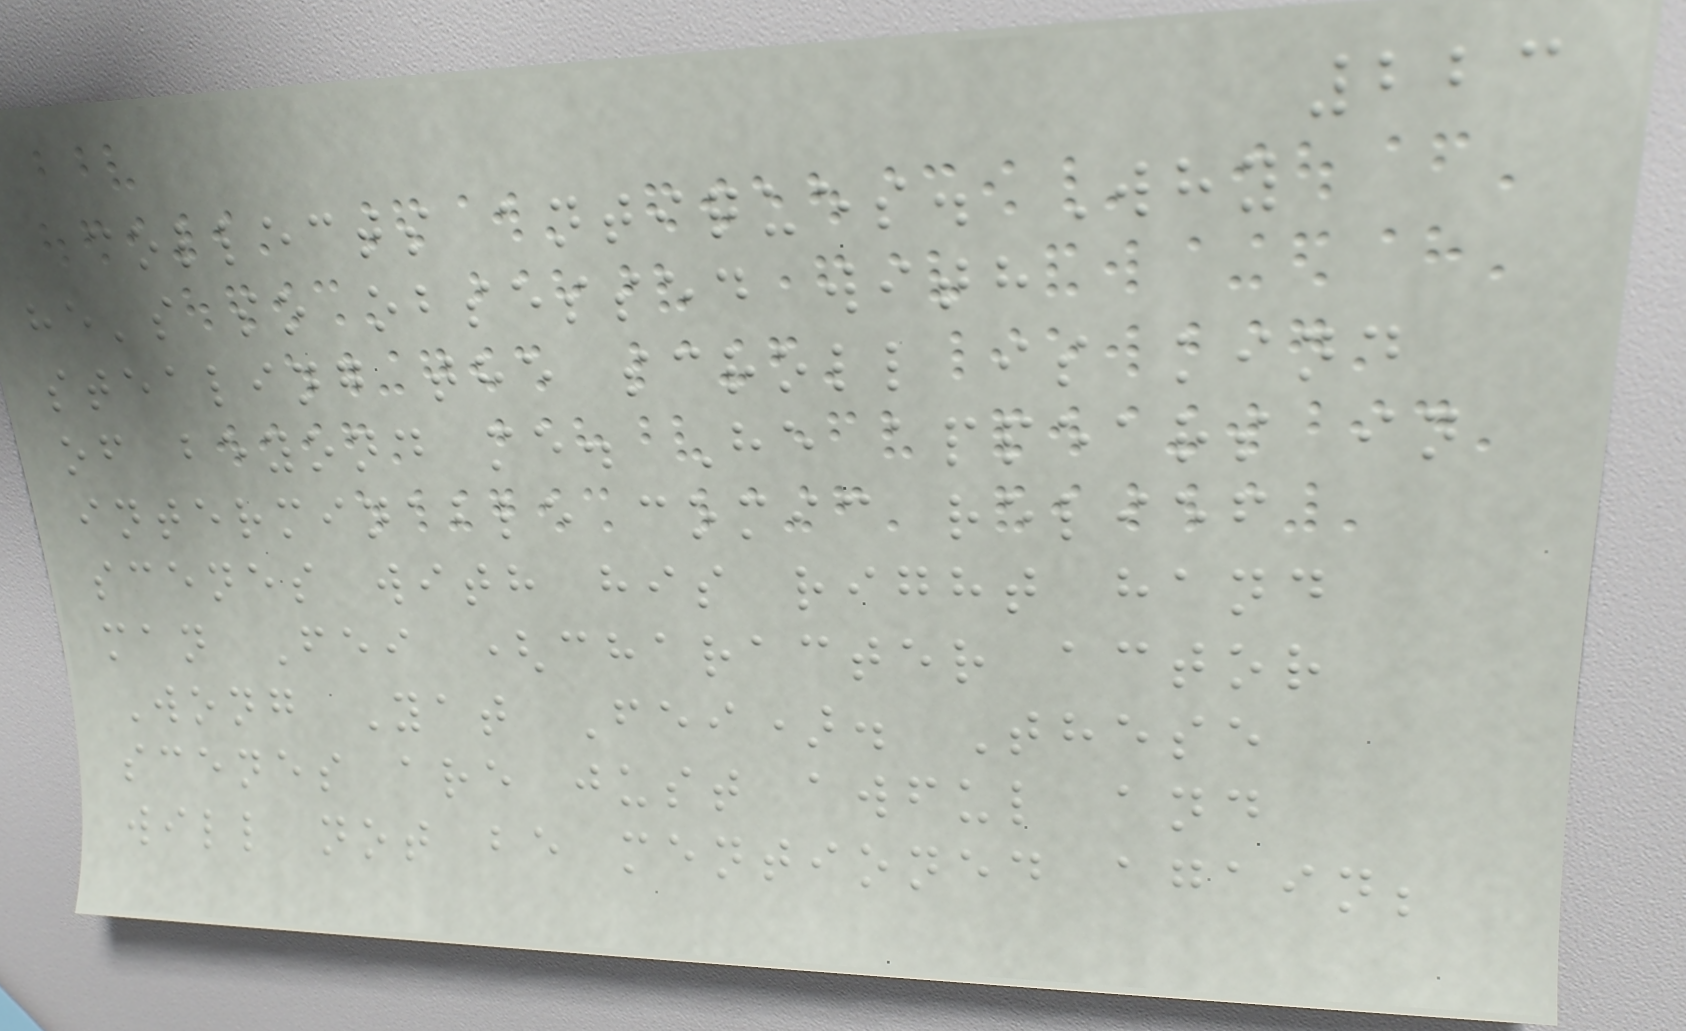223
collects antiques. Why
he's so obsessed with
stealing the scroll is kind
of beyond me. He appears in
interminable comic relief
scenes with his right hand
man Fei (character actor
Wong Yat Fei). These
scenes are just awful and
will not be mentioned again;
